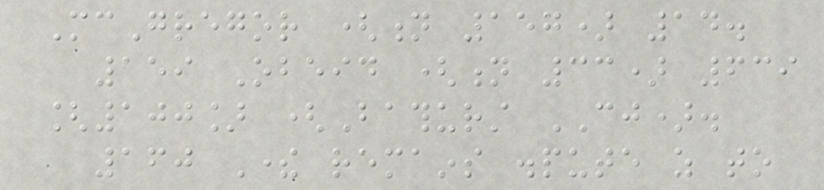McGregor (n 157) 14.
159 Obeid (n 33) 639
[100] (Bathurst CJ).
160 There remains dispute as to
